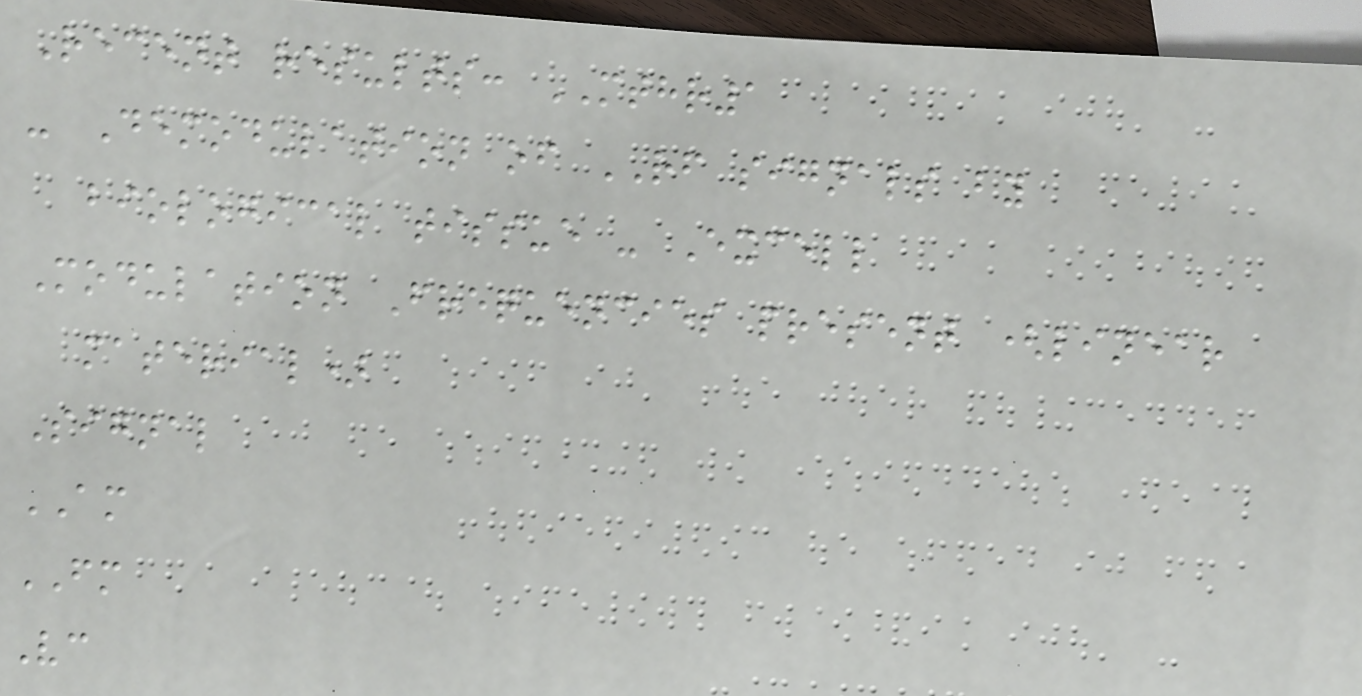Recent results: MTHR1
- Demodulation of RF signals by
biological tissue - Excell
Modulation Frequencies present (linear
material)
Signal
AM
FM
Vc
